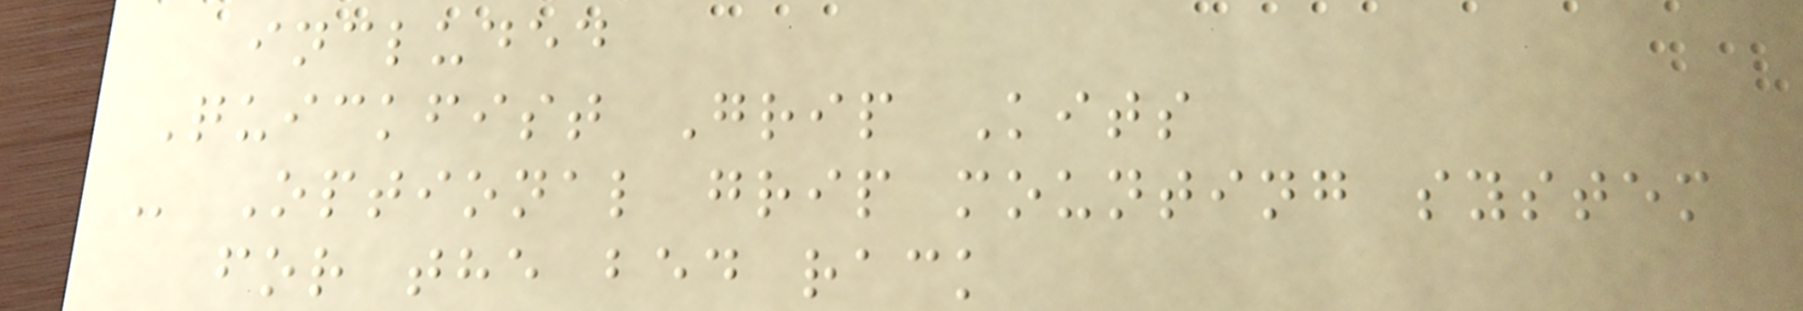included
Quickfist Grip Kits
- Optional grip mounting system
for the bed rack
